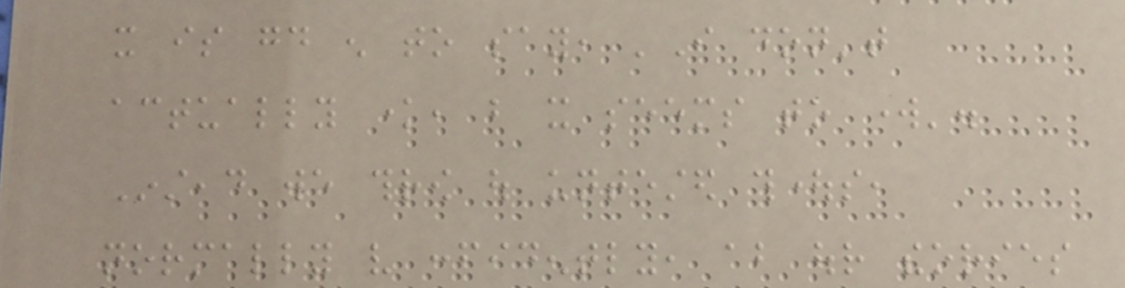it is good enough to say, 'I don't
actually know, but it seems to work'.
Instead we throw out untested thoughts,
normally very confidently, about our theories
